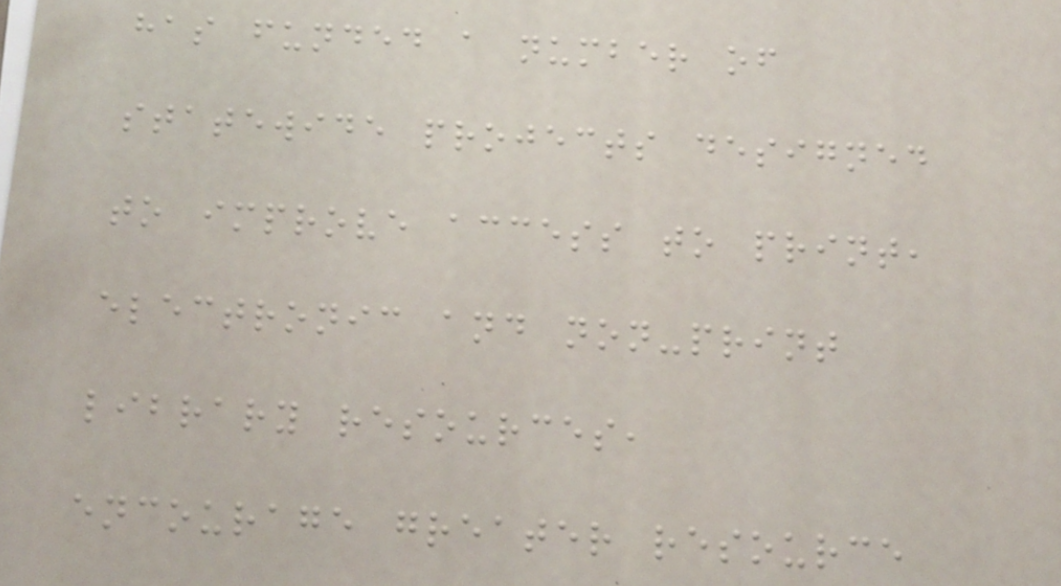has funded a number of
statewide projects designed
to improve access to print,
electronic and non-print
library resources,
encourage greater resource
